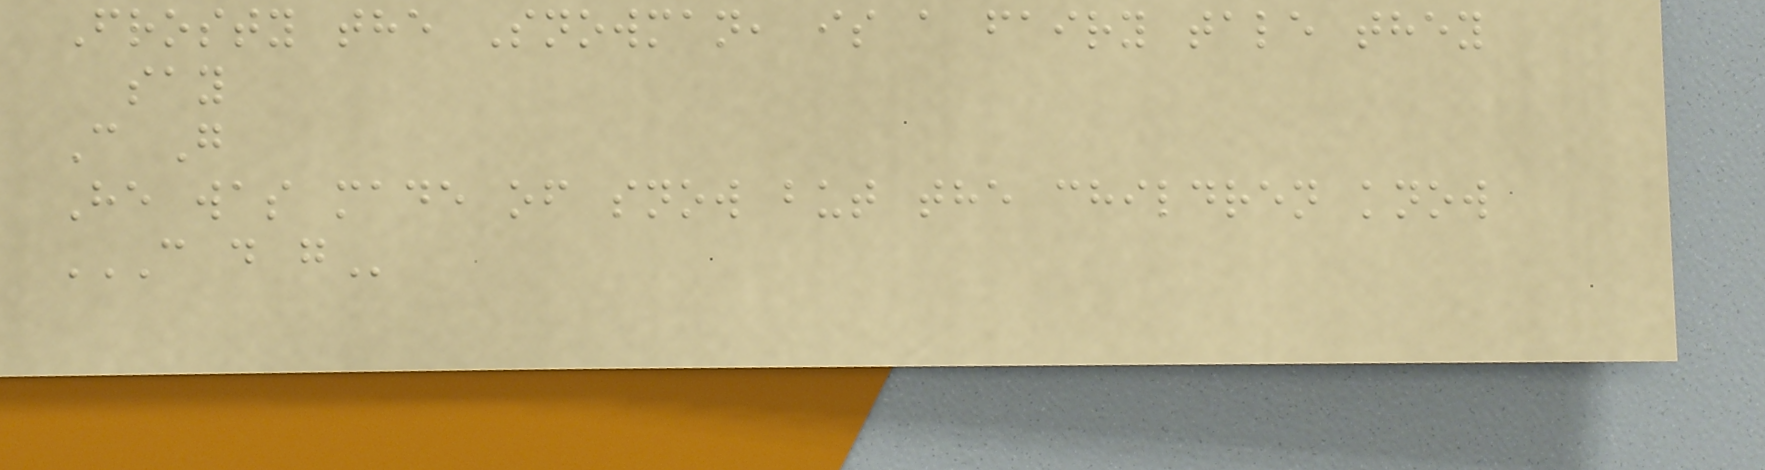Frosty the Snowman, is a fairy tale they
say
C G
He was made of snow but the children know
C D G
